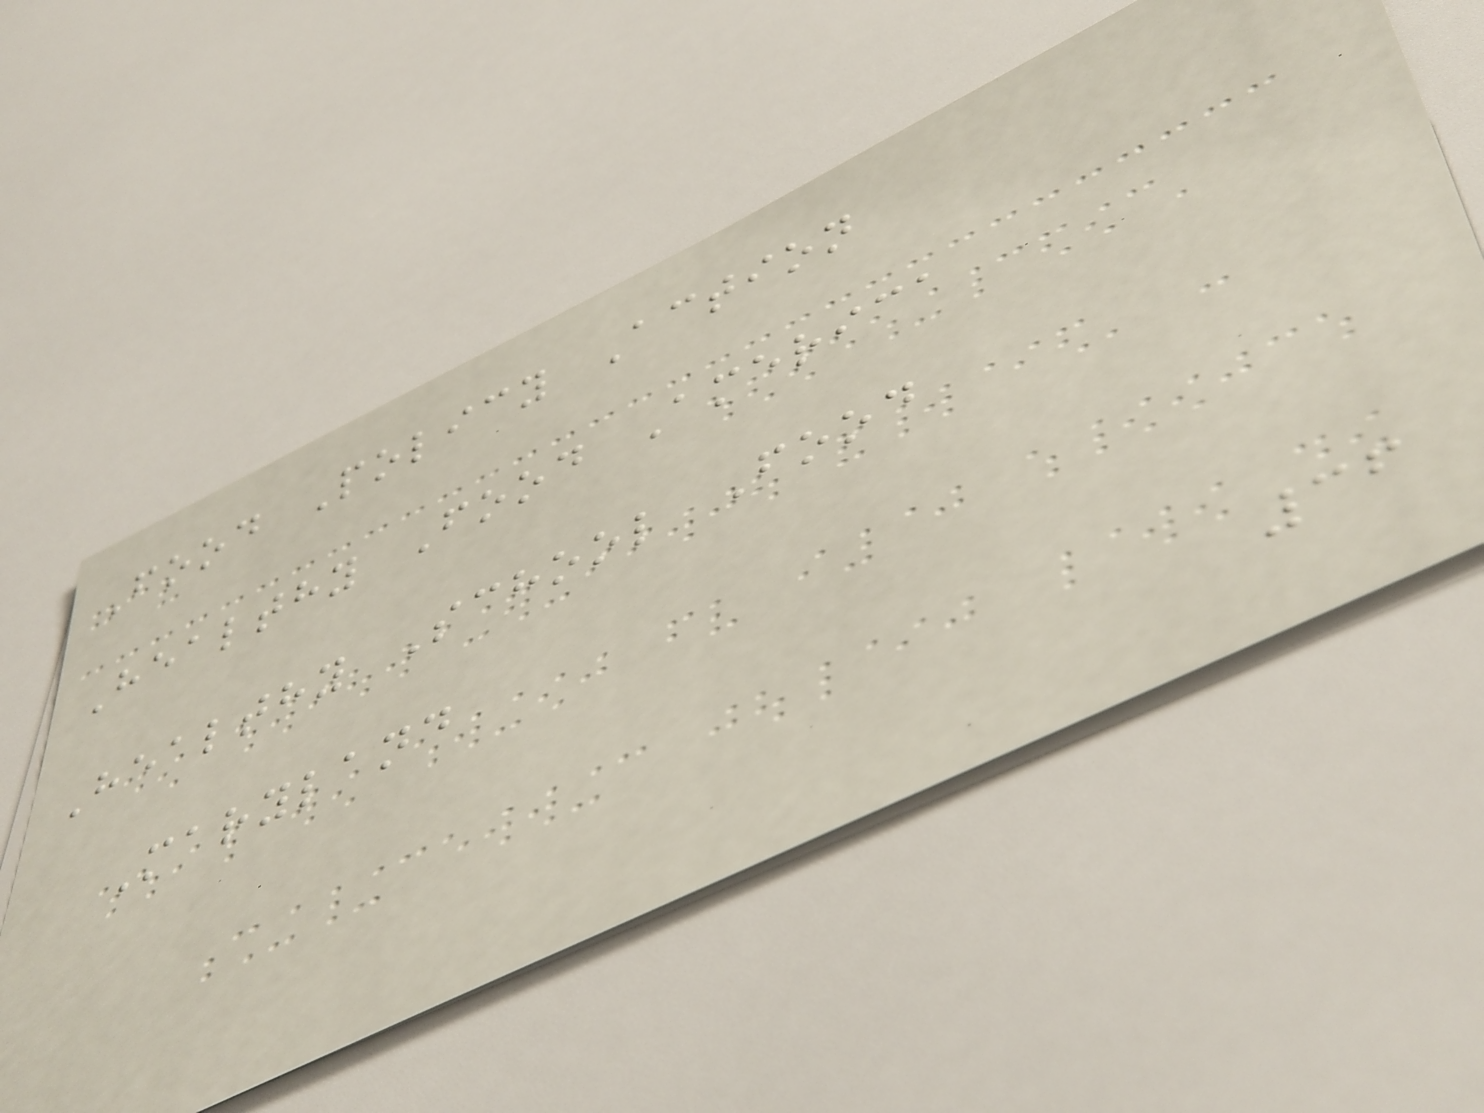Food Policy Action
Healthy Food America
Healthy School Food
Maryland
36
